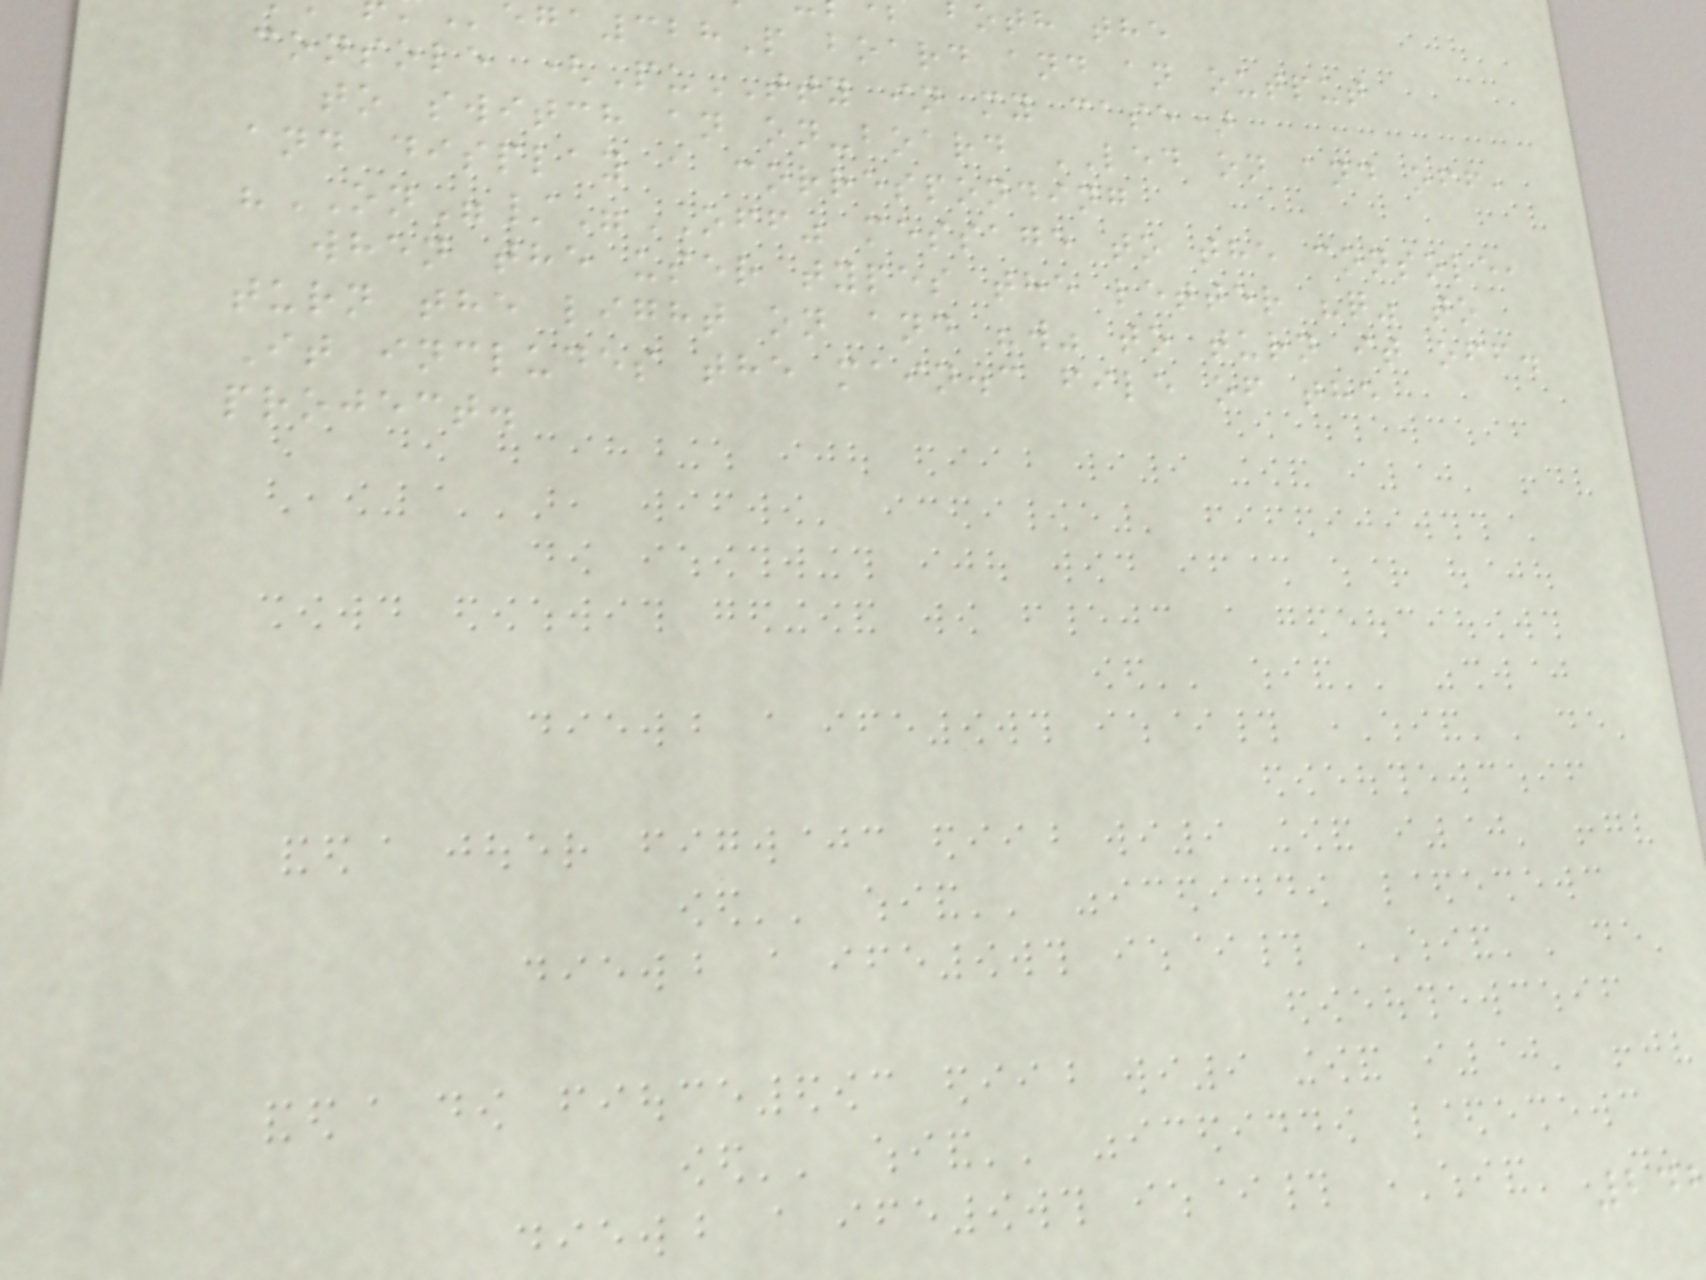oth the
ega328P board and an output
console (PuTTY in my case)
to switch an on-board LED on and off,
and display a corresponding
"ON"/"OFF" message to the console,
when the user types the letter "q" to
turn the light on and "w" to turn it off.
It includes the main.c file of the
project.
